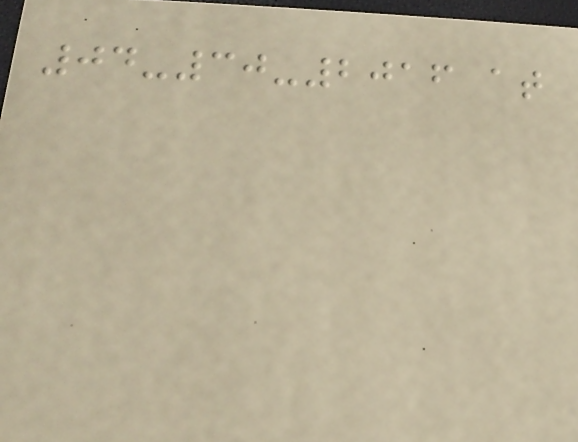04-30-2016 at
